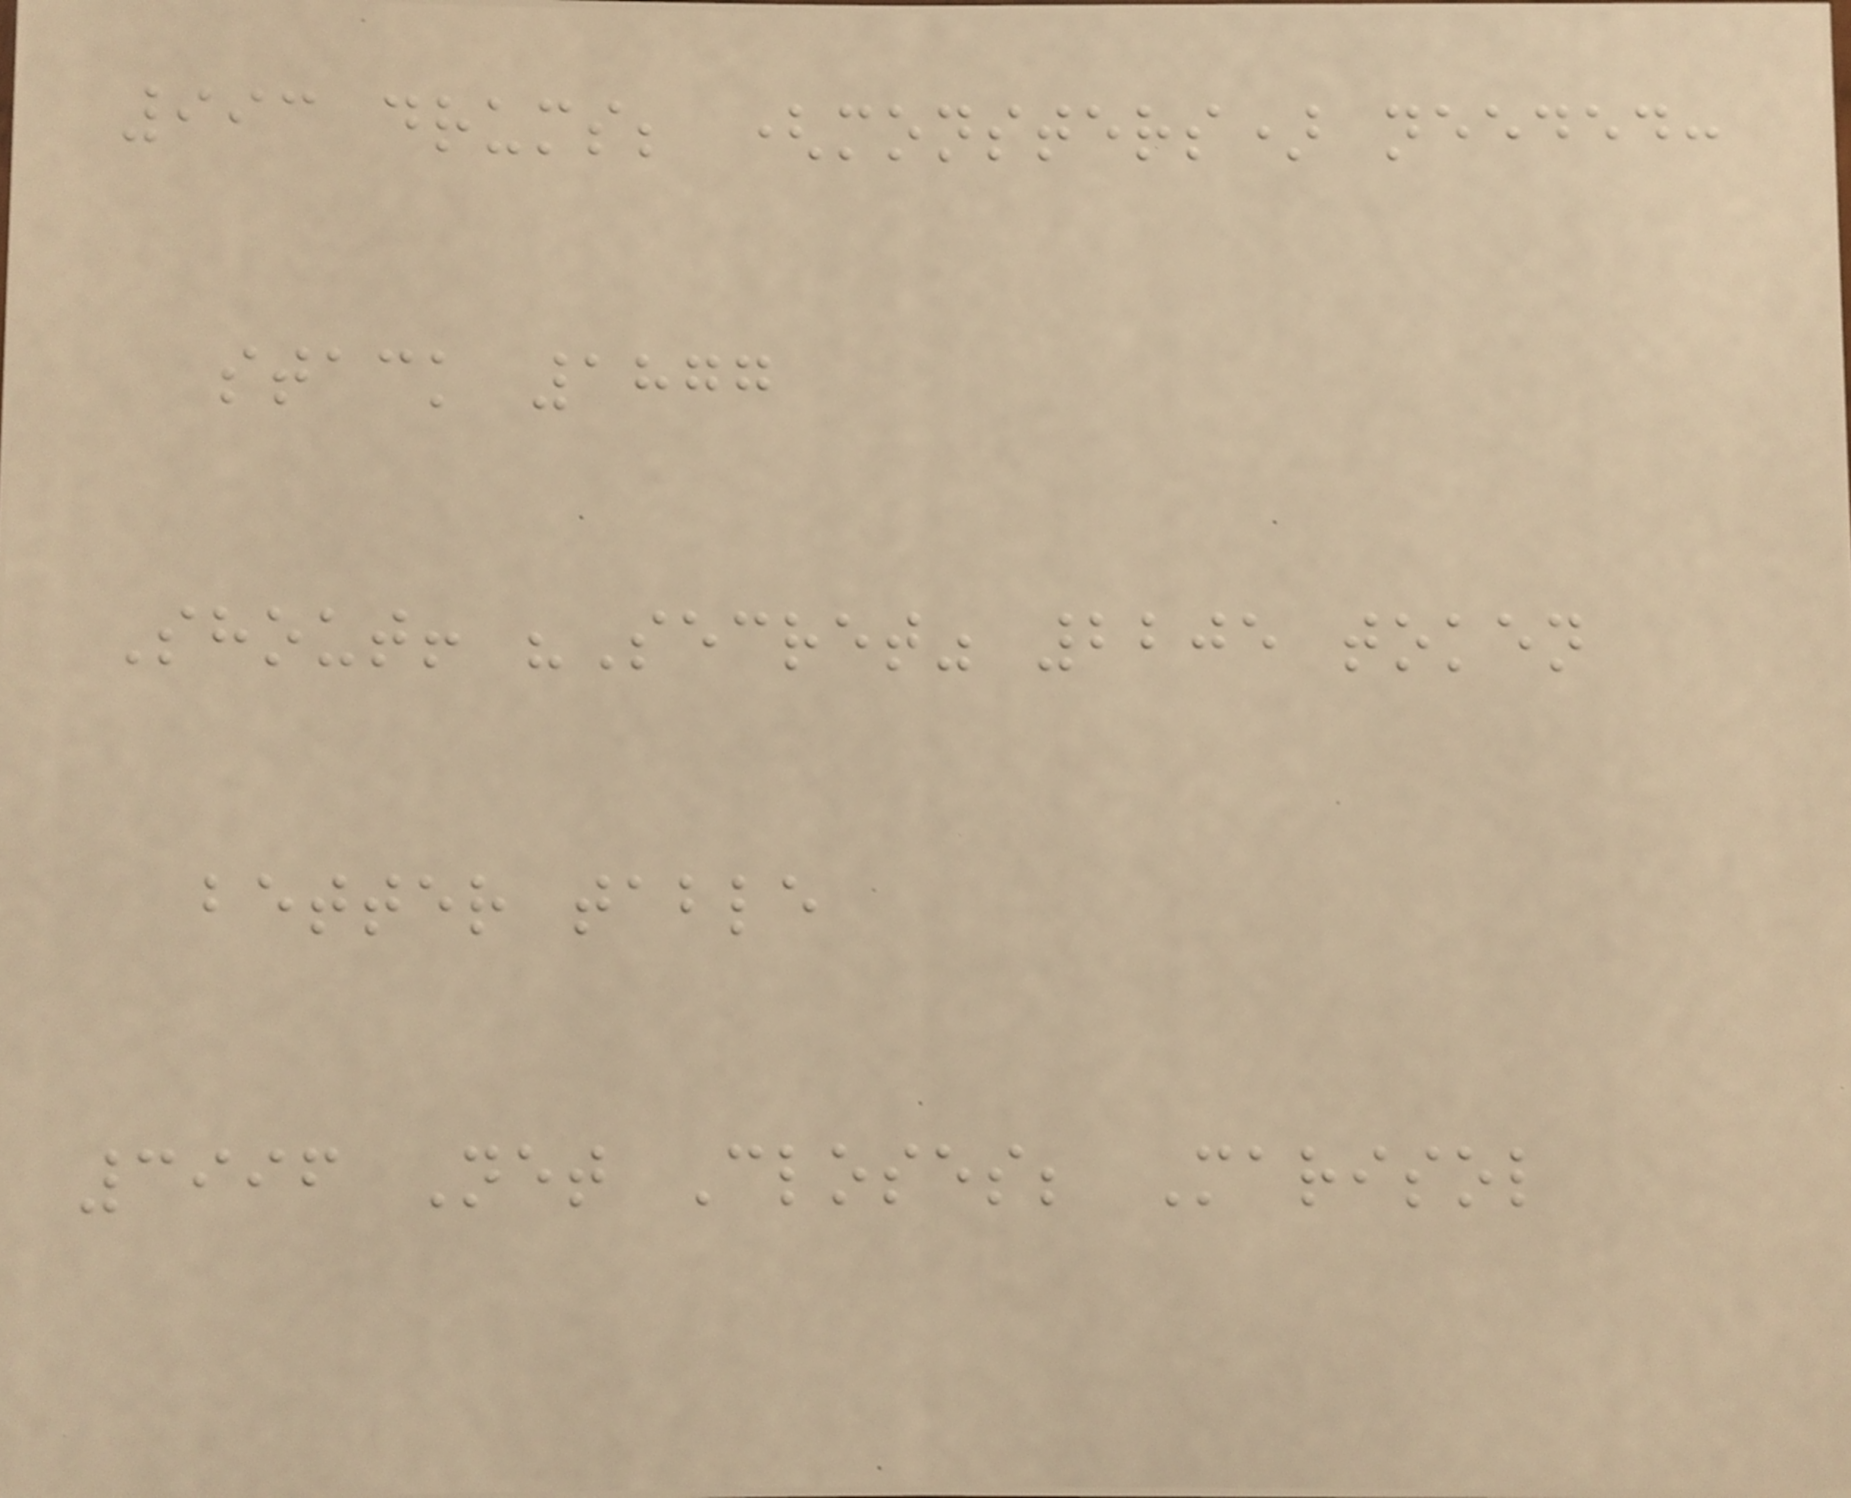993 drums; (monsters) needed:
stack 1877
Shout! "Secret" 2205 token
better table
3996 Net Closes; Marisol
